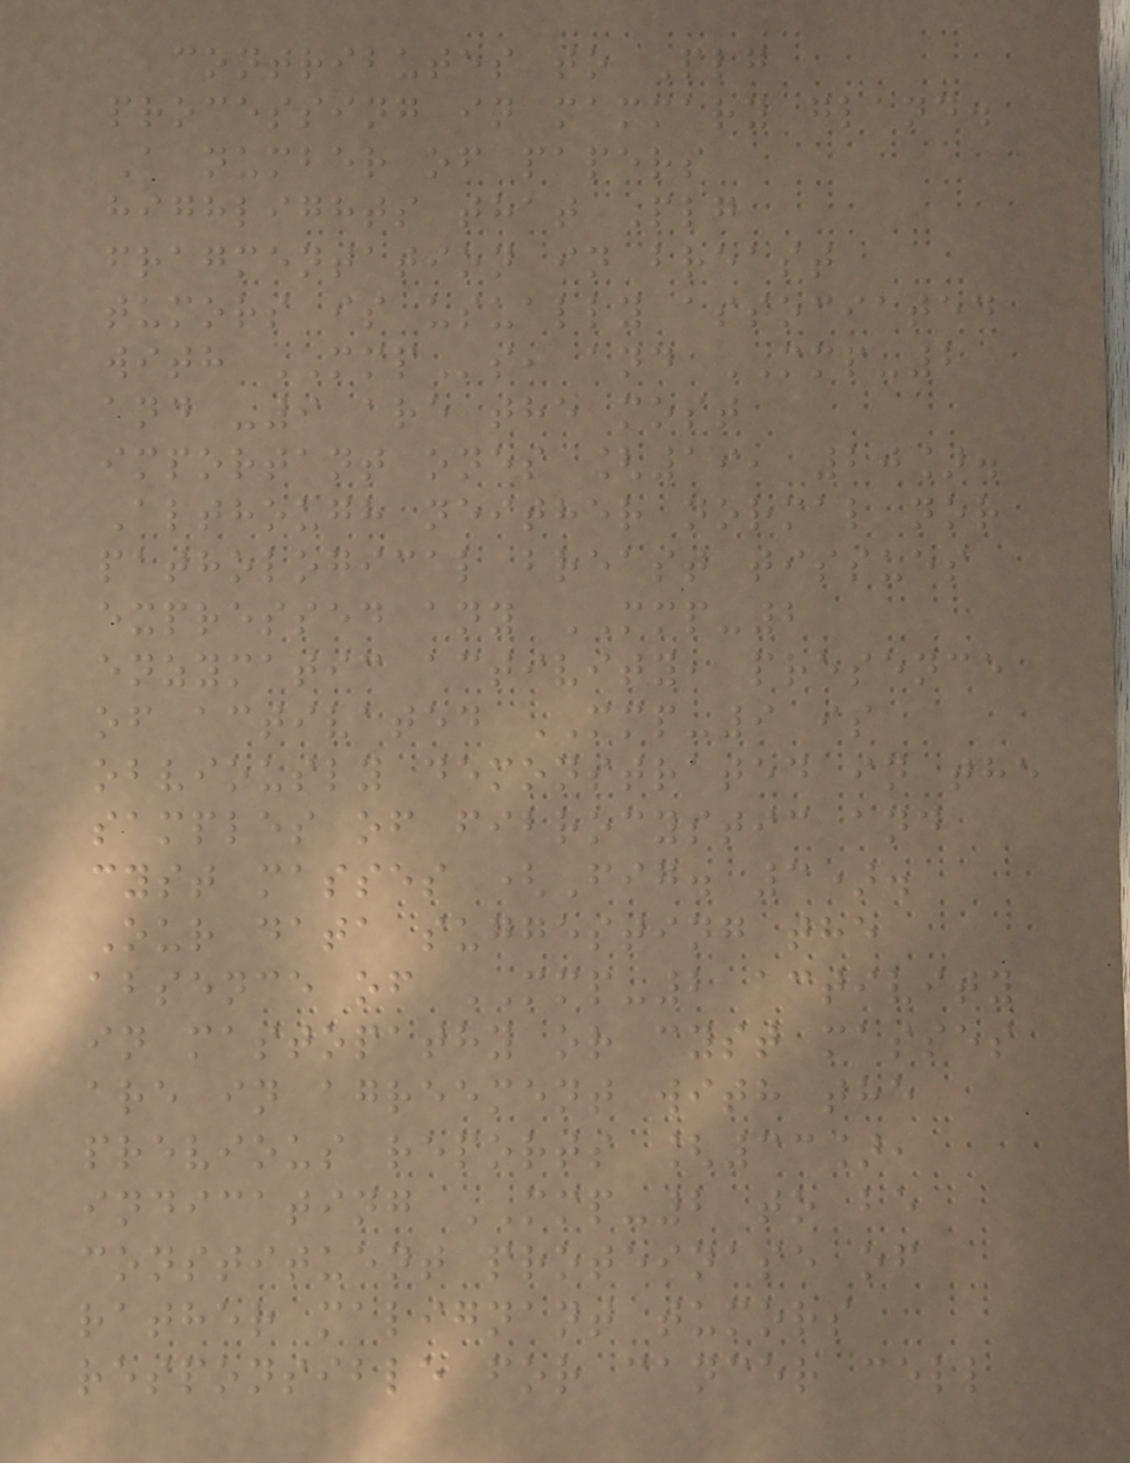contributes to Plg
processing in mammary gland.
A number of papers
highlights that Plg
fragmentation in breast
tumors is usually associated
with MMPs, and MMP-2
and -9 are the most
important ones [19, 20].
Although neither normal nor
pathological breast tissues
expressed any MMP-2
enzymatic activity, presence
of activated MMP-9 is
obviously demonstrated in the
samples of fibrocystic and
cyst masses (Fig. 3).
Our data suggesting the
absence of MMP-2 activity
in mastopathy or cyst masses
are in agreement with the
previous reports [33],
indicating MMP-2 to be
constituent proteinase of
rather malignant tumors
responsible for cancer cell
